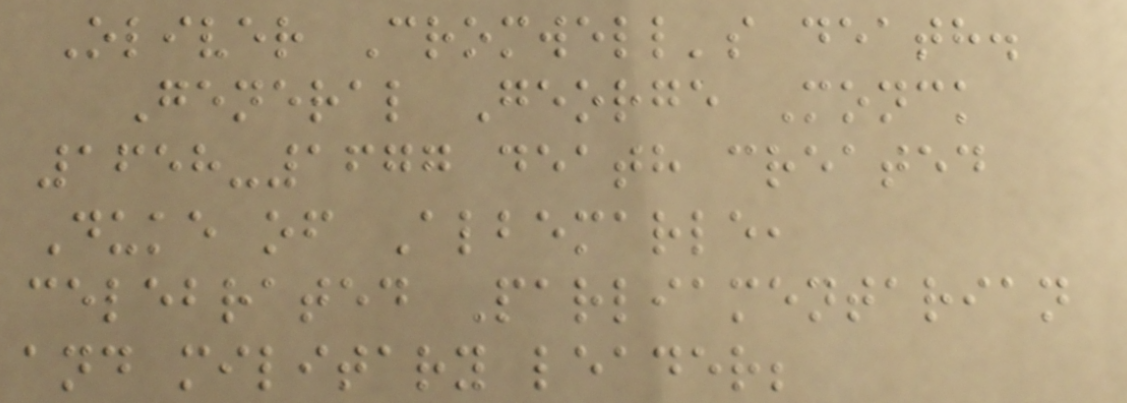Oliver Cromwell's death.
General George Monck
1658-1677 death created
Duke of Albemarle,
celebrated Parliamentarian
and military leader;
